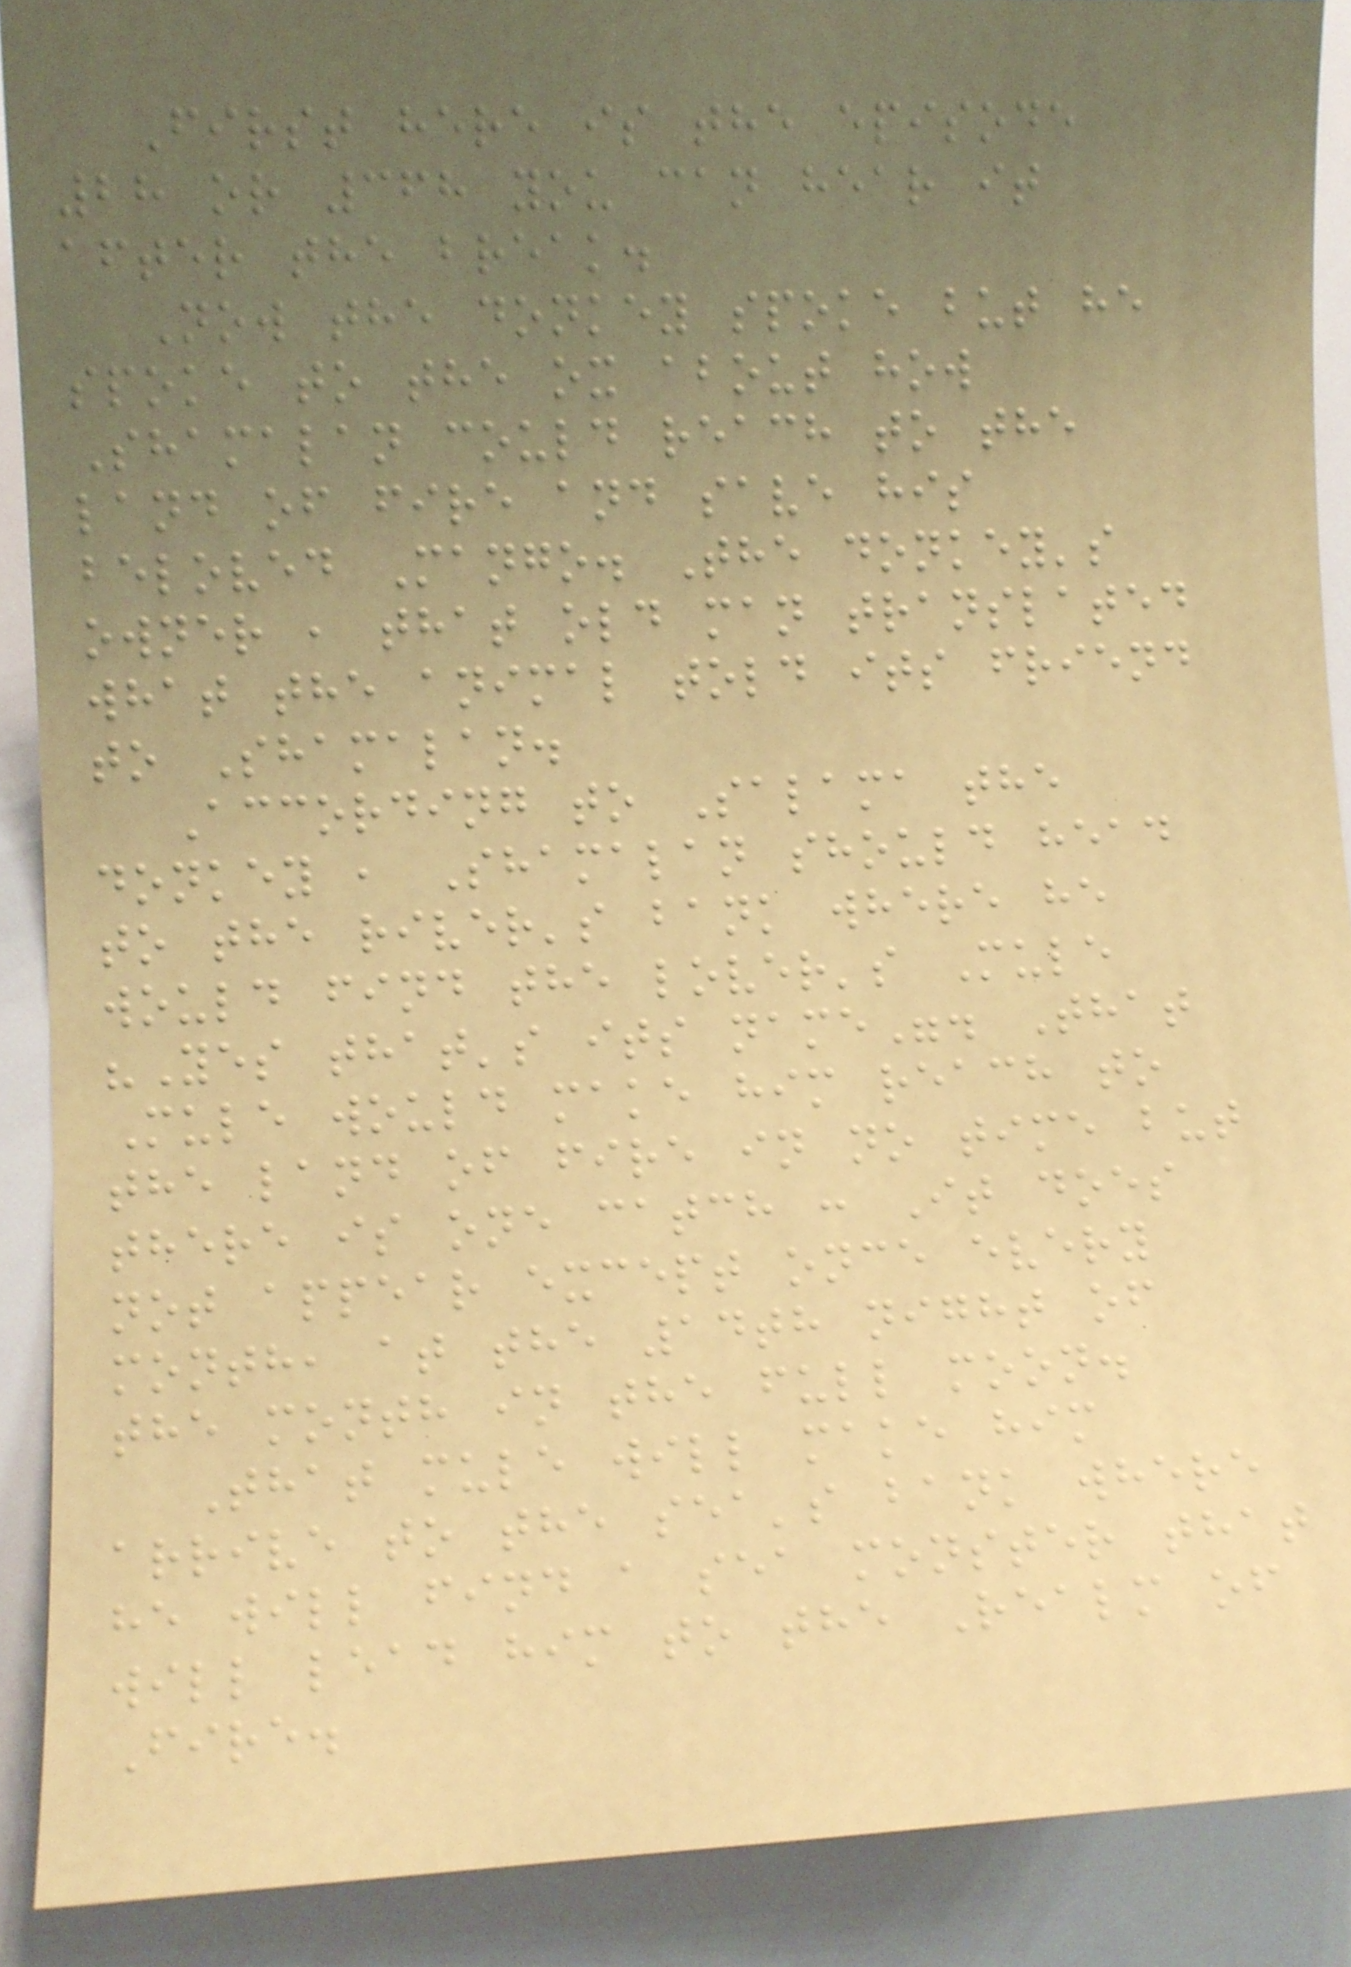First here is the episode
28 or 368 you can hear it
after the break.
Now the donkey spoke but he
spoke to the ox about how
Shamalan could reach to the
land of fire and save his
beloved Mango. The donkey's
owner , that old man translated
what the animal told its friend
to Shamalan.
According to Salama the
donkey , Shamalan should head
to the river's bank where he
would find the lover's Mule
"Yes that's its name". That
Mule would make him reach to
the land of fire in no time but
there is one catch : It does
not appear except once every
month, at the 14th night of
the month in the full moon.
That mule will make him
arrive to the sea's bank where
he will find a sea monster that
will lead him to the Realm of
Fire.
